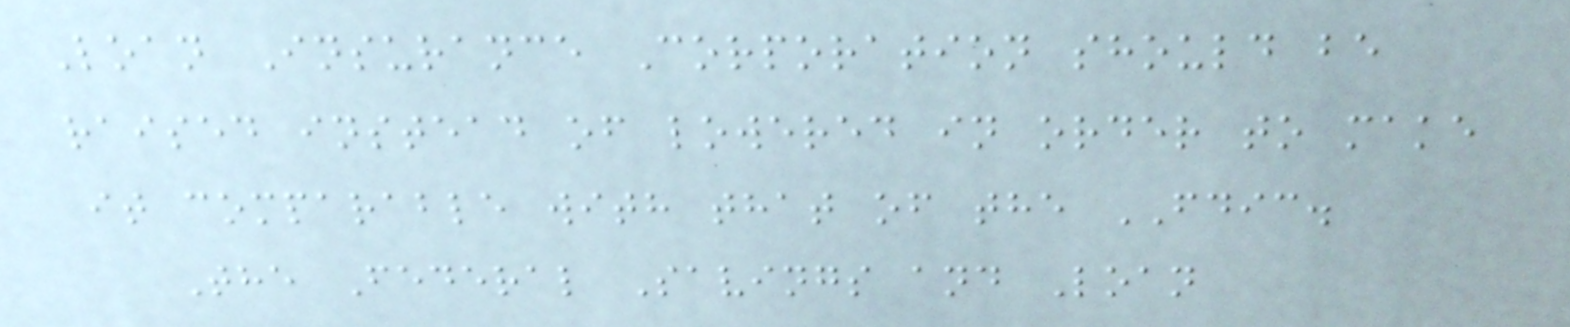Loan Insurance Corporation should be
raised instead of lowered in order to make
it comparable with that of the FDIC.
The Federal Savings and Loan
